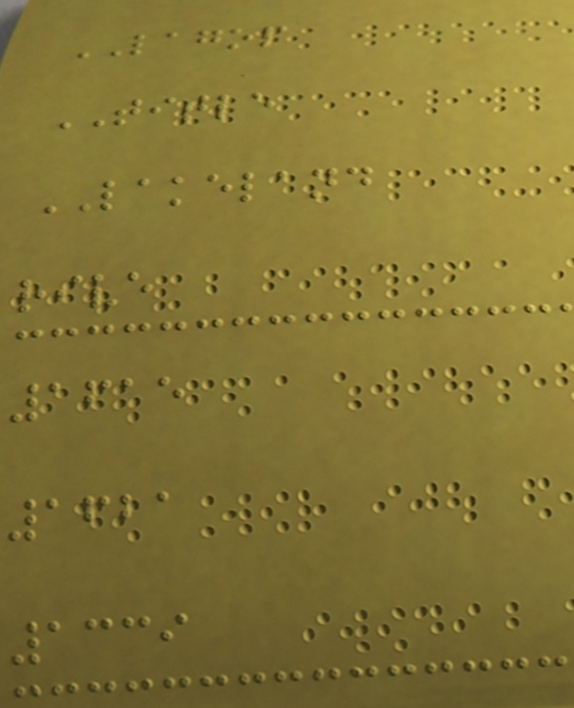LAGOP
TITLE
LAKELAND
rive
1615
1621
1339
